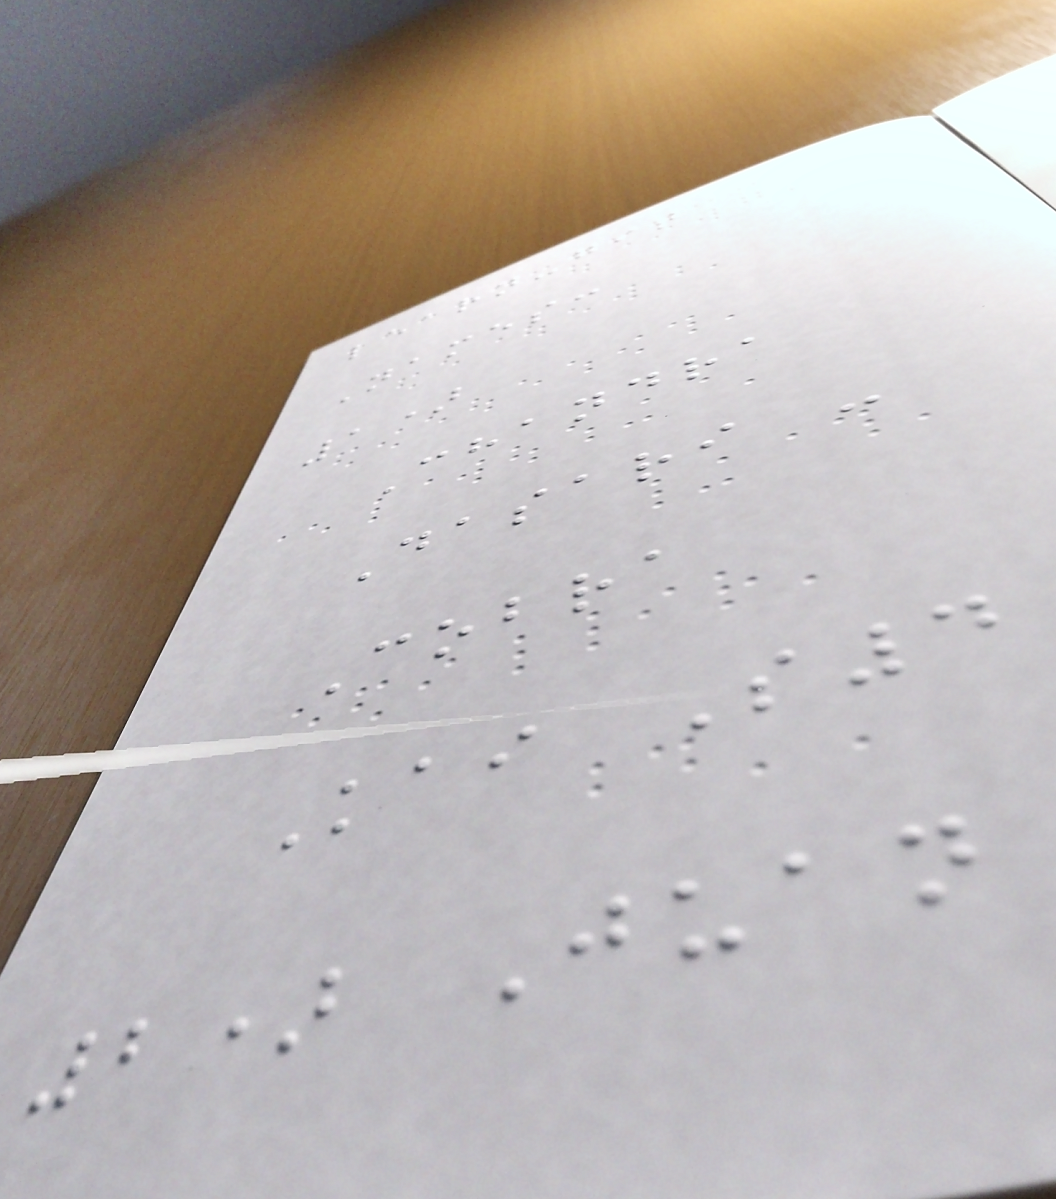learn-git
Names:
1)
Chandra
Dasari -
Cobra
Kai S4
2) Juan
